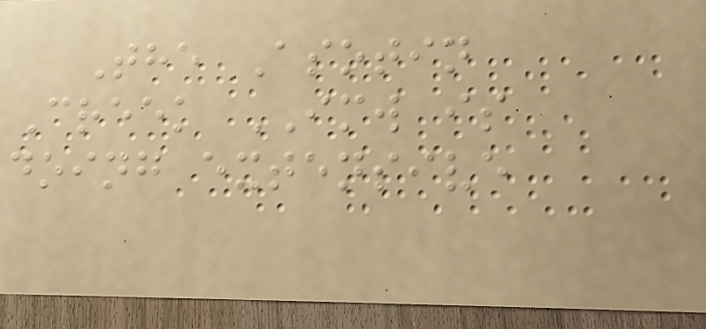The Asotin
Creek IMW is
doing extensive
